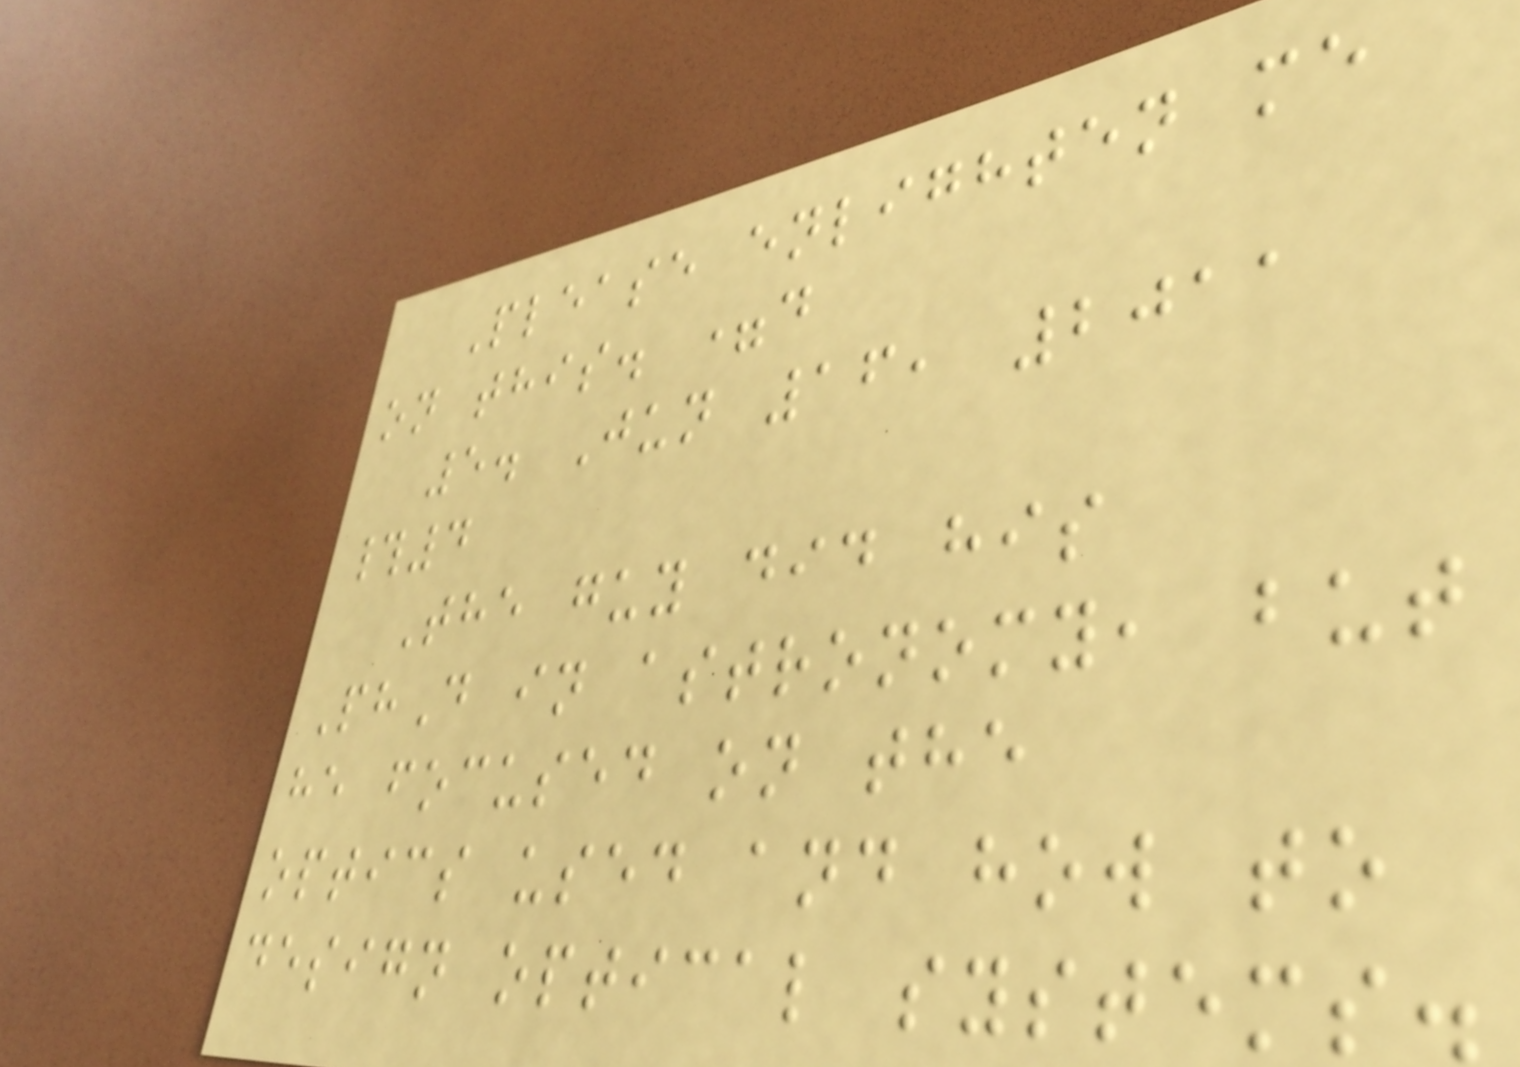Please enlighten me
on this. =d
5. Jun 16, 2011
#4
The guy did his
PhD in astronomy, but
he focused on the
optics used and how to
design optical systems.
